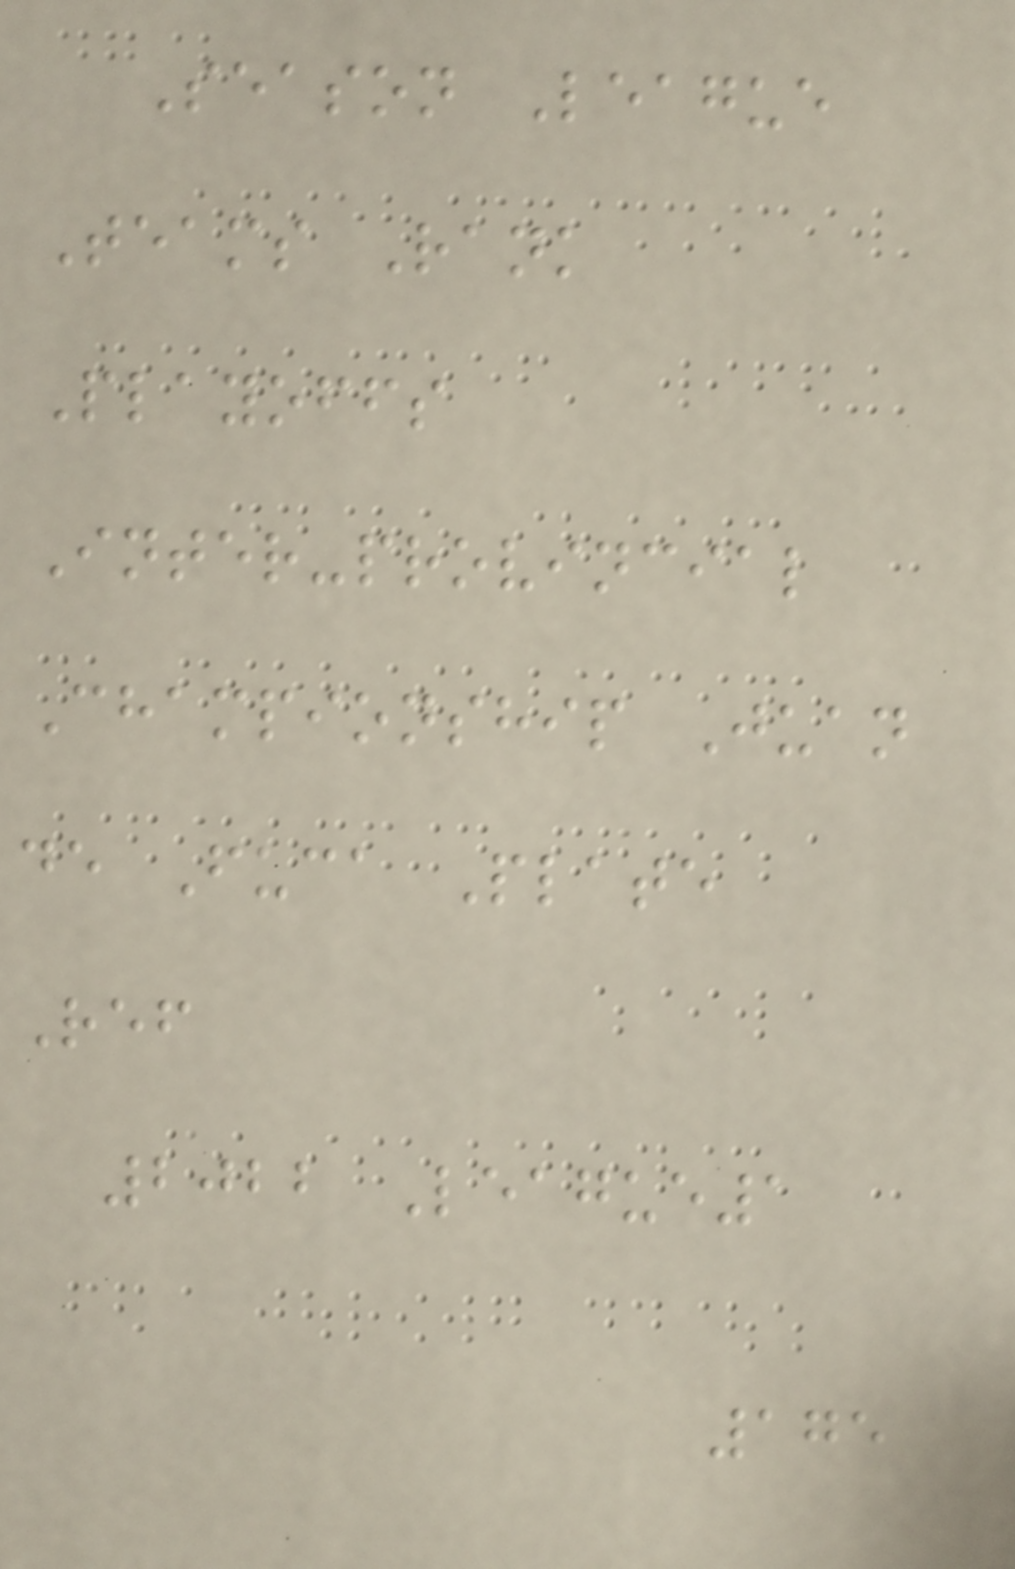Season League
Teams Rank
Playoffs
Inter-provincial
Championship Juan
de Fuca Plate
Ref
2022 League1
175
